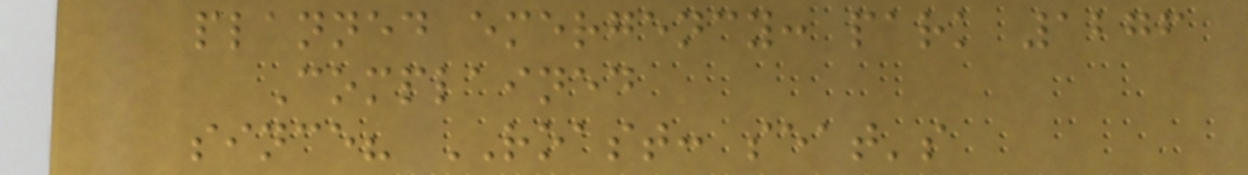planned emergency: park 1276
Complained
since? ROAST: seat's
